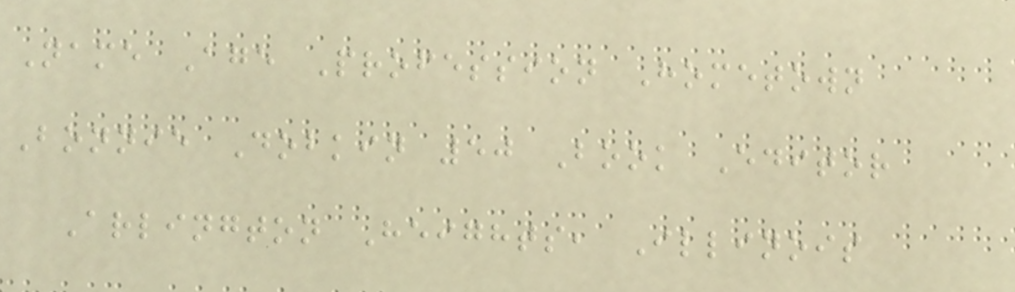Name Age Profession Hometown
Bonnie Dobkin 50 Book Editor
Arlington Heights, Illinois
